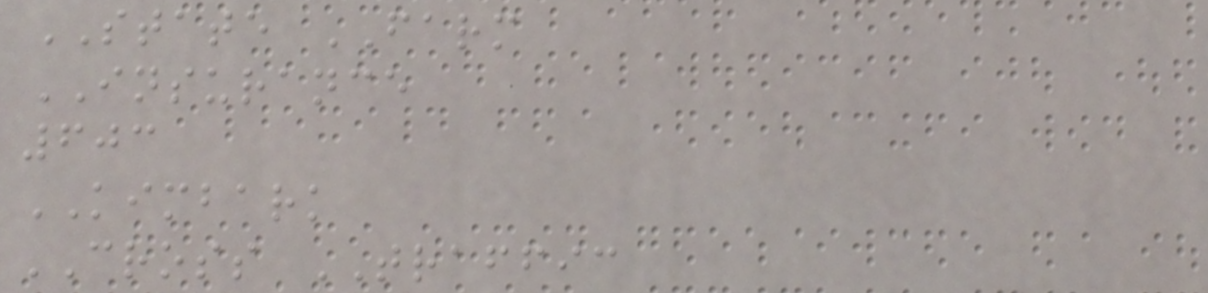STATE FARM
INSURANCE
603
KIMBARK
CROSS TRAFFIC
